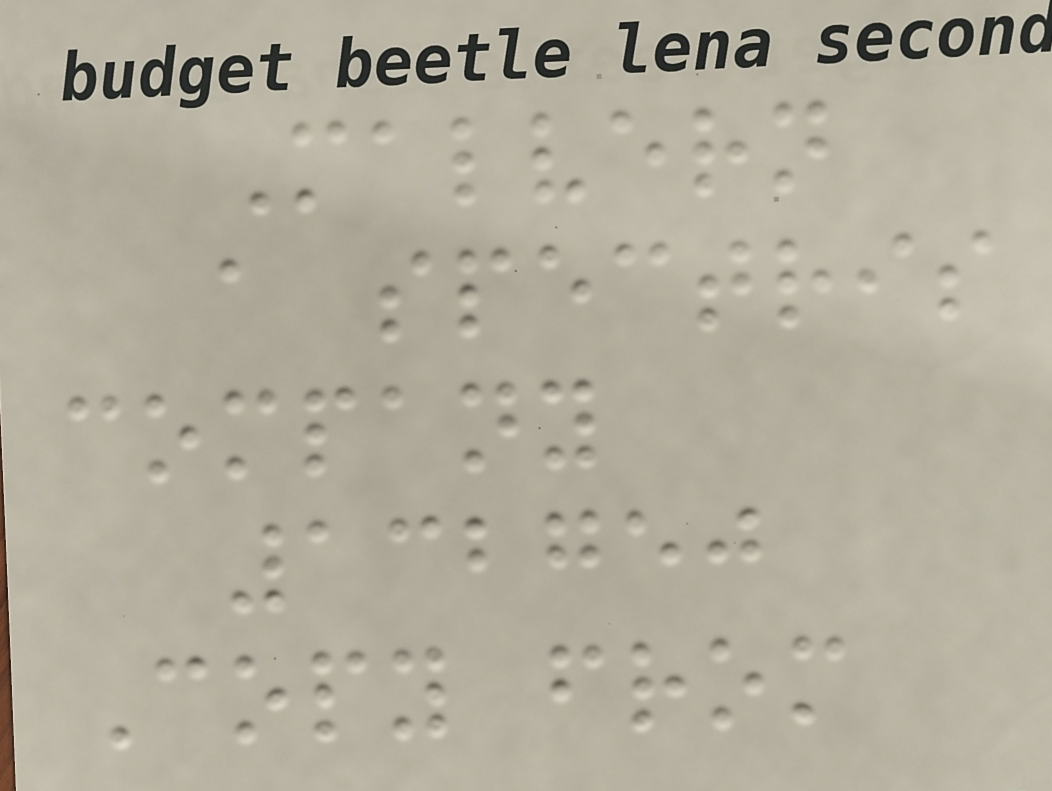Malvern
a spectris
company
132750
Copy from
